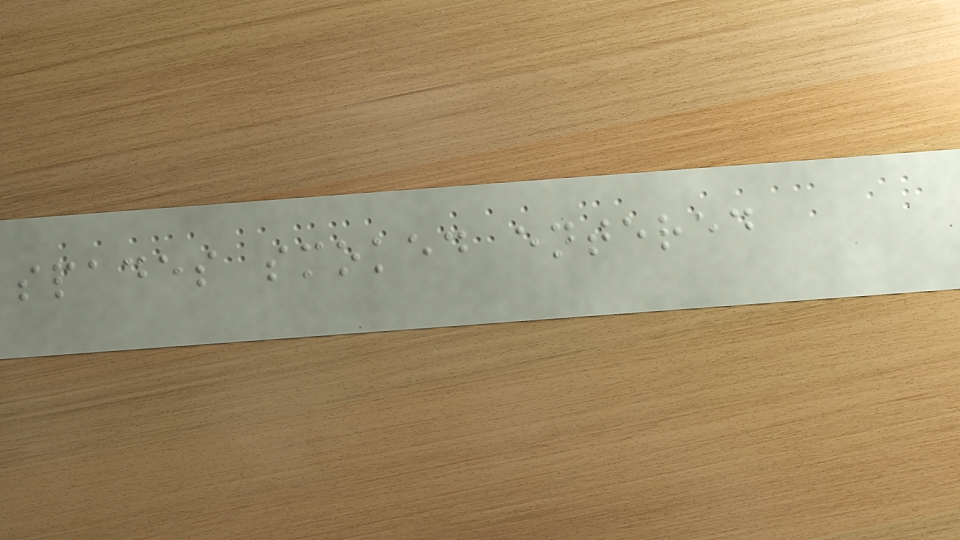spades smoked entered
